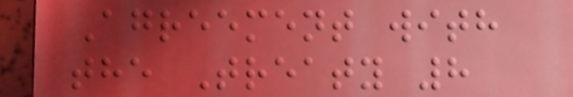Agreement with
the Treaty 8
